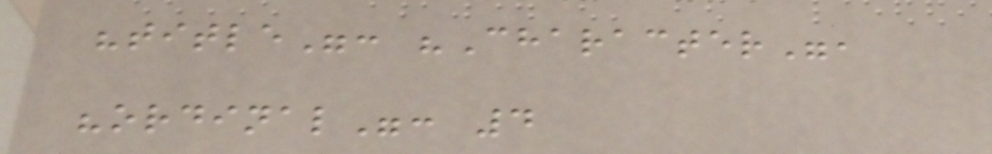"title": "Character",
"ordinal": 4
